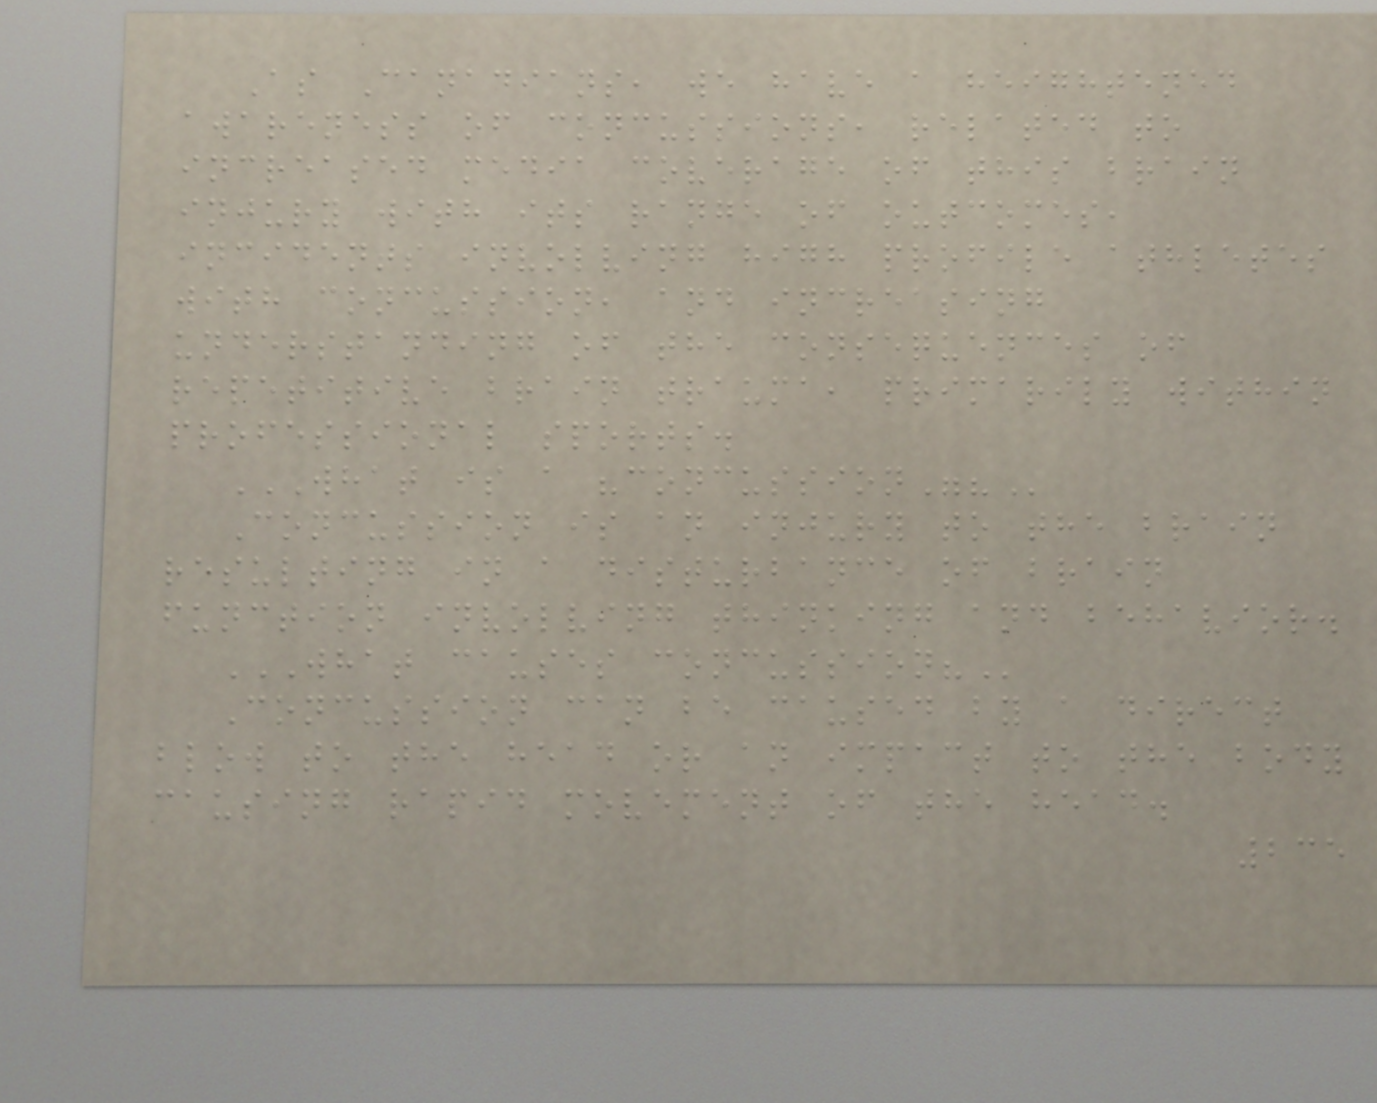As Canadians, we have a heightened
awareness of concussions, related to
increased media coverage of this brain
injury with its range of outcomes,
incidents involving high profile athletes
with concussion, and increasing
understanding of the consequences of
repetitive brain trauma, primarily within
professional sports.
WHAT IS A "CONCUSSION"?
Concussion is an injury to the brain
resulting in a disturbance of brain
function involving thinking and behavior.
WHAT CAUSES CONCUSSION?
Concussion can be caused by a direct
blow to the head or an impact to the body
causing rapid movement of the head.
235
